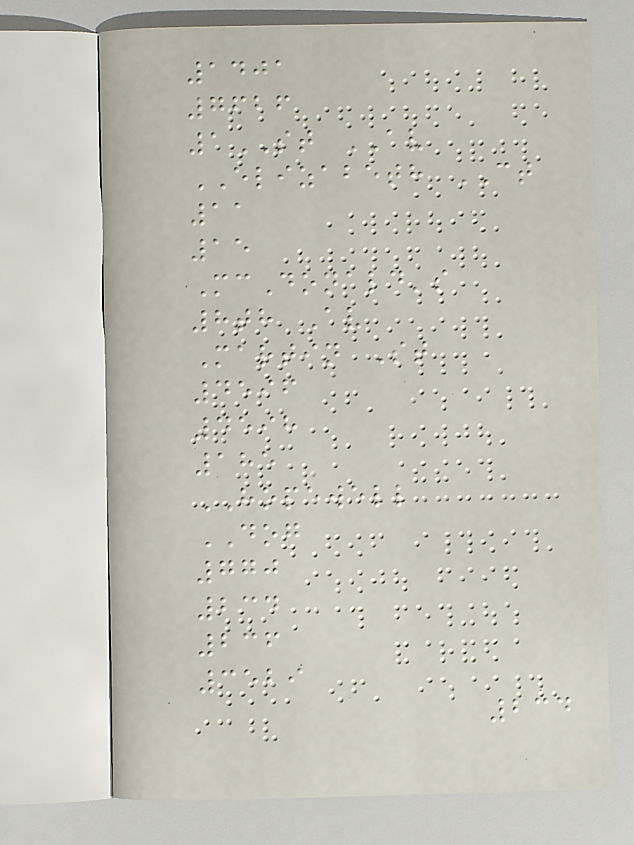1401
7626
1ST AV
ELIZABETH CT
11
15
McDonald's
8th Av
Martin St
4596
4598
185
HOPEWELL
DOG
770
234
236
3529
234
